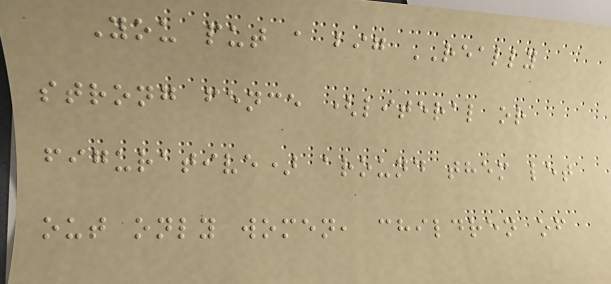You put a big REALLY
strong fence (literal or
figurative) around them let
out only women, children of
